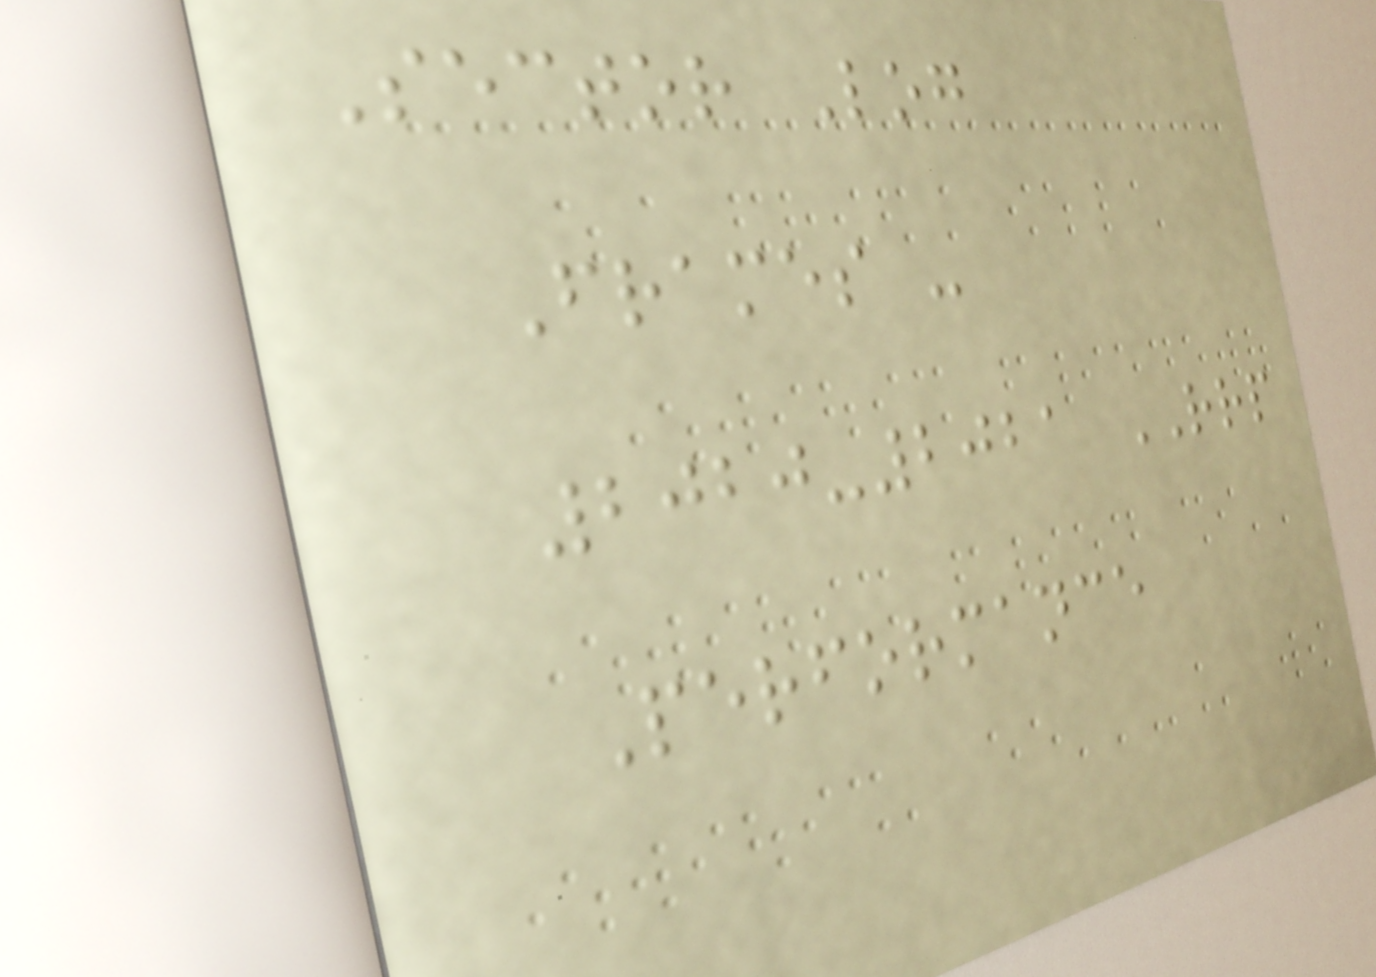Sector Log
Frames -
2020-2021 RRP
Performance
